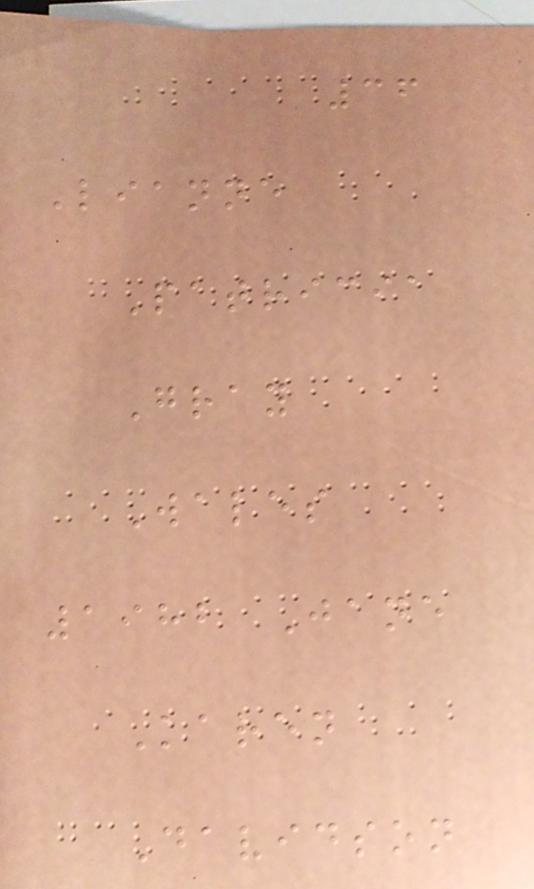36
Lianne
Patricia
Gray
Wales
1982 Jane
Karen
Davidson
